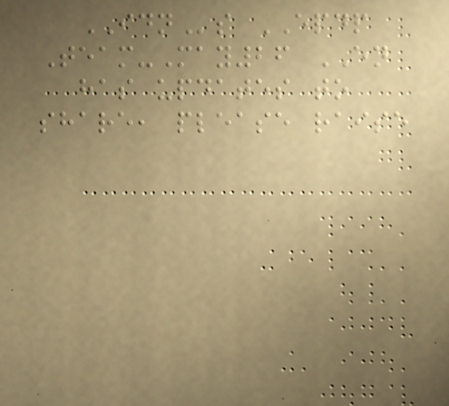IDNs EPDP
Team-May26 EN
has updates to
share, please raise
